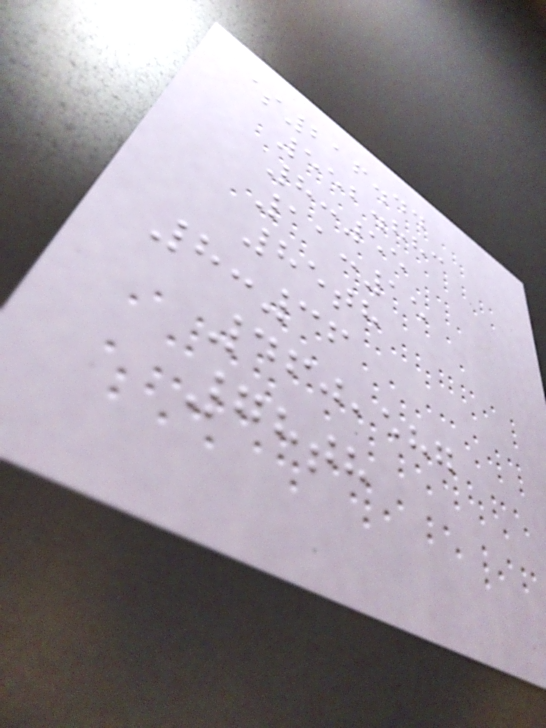$216.44
552.883
8:55
11:15
85th
8:36
460,587
78th
